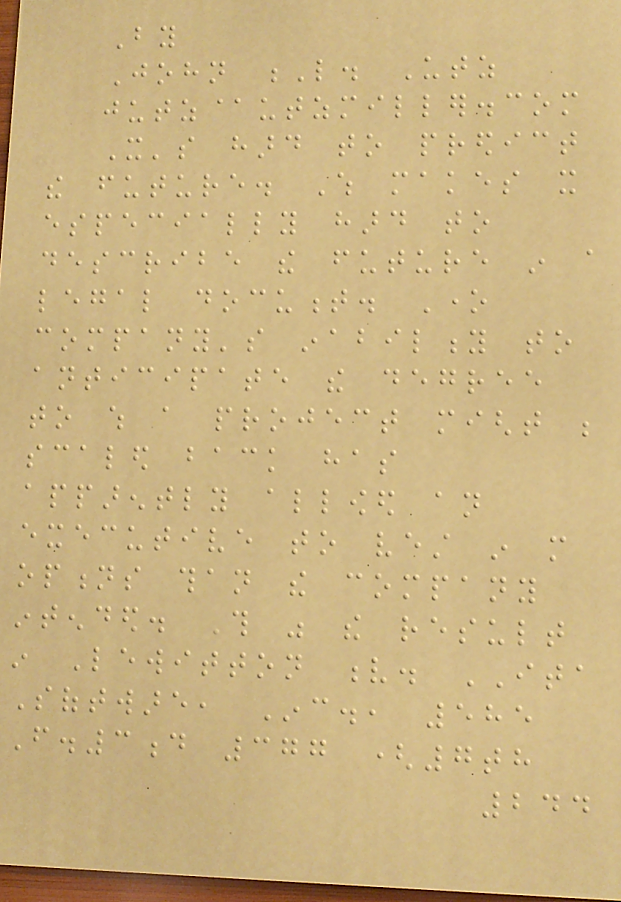By
John L. Utz
jutz@utzmiller.com
It's hard to predict
the future. Which makes it
especially hard to
describe the future in a
legal document. One
company's inability to
anticipate the degree
to which a project might be
scaled back has
apparently allowed an
executive to vest in more
options than the company
intended. This was the result
in Lewitton v. ITA
Software, Inc., 585
F.3d 377 (7th
244
